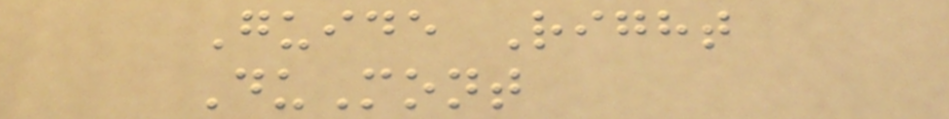Guide Right
DuMont
